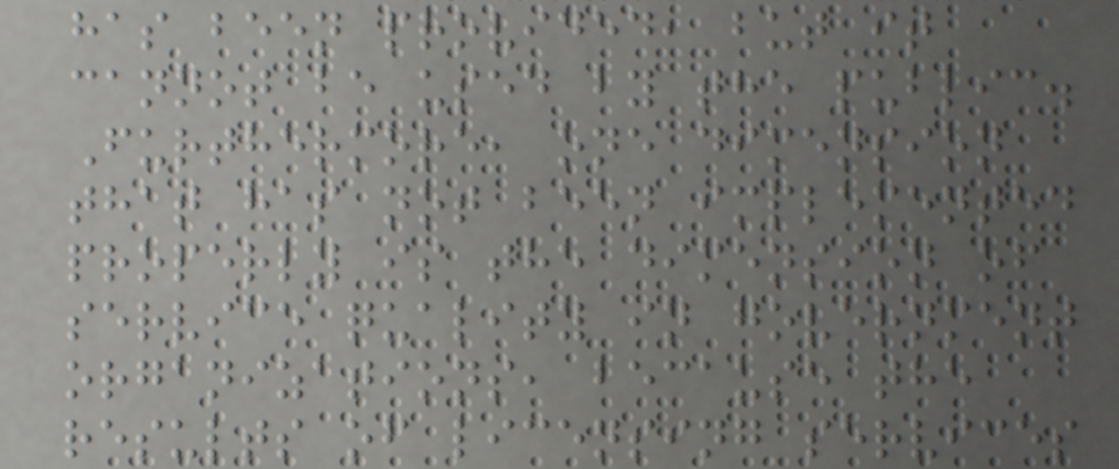has been provided, but it
cannot be used by the public.
Furthermore, one dimension
that has not been implemented
properly is the dimension of
service quality in government
organizations, because the
results of licensing services
